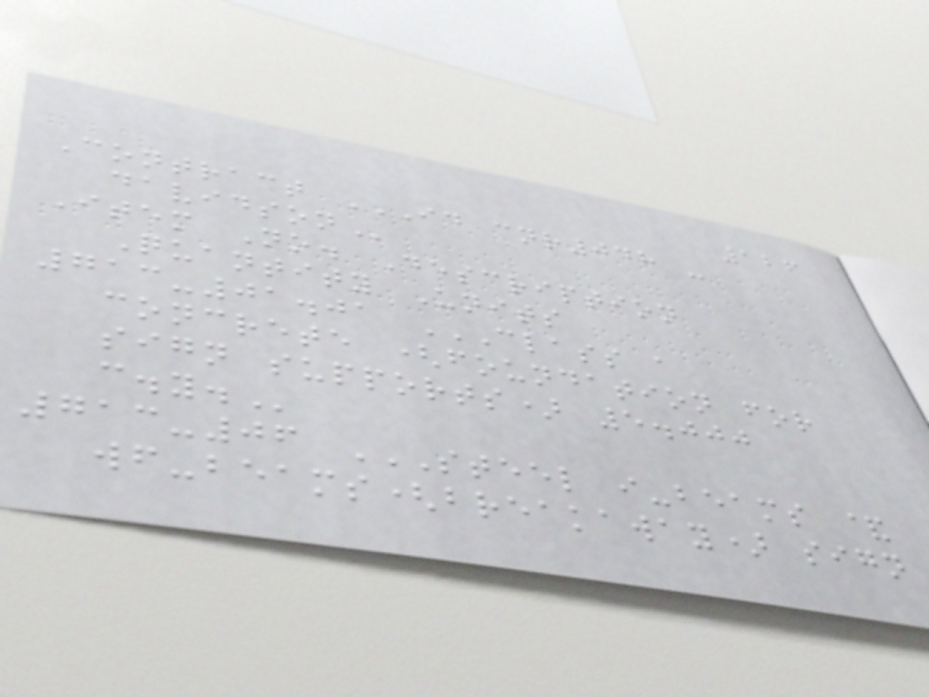126
Contract ID CNR048 -
DAVIDSON
Item No. Description
Quantity Units
713-01.01 CLASS A
CONCRETE (FOUNDATION FOR
SIGN SUPPORTS) 5.000
C.Y.
713-06 STEEL I-BEAMS &
WF-BEAMS(BREAKAWAY) SIGN
